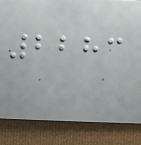2283
